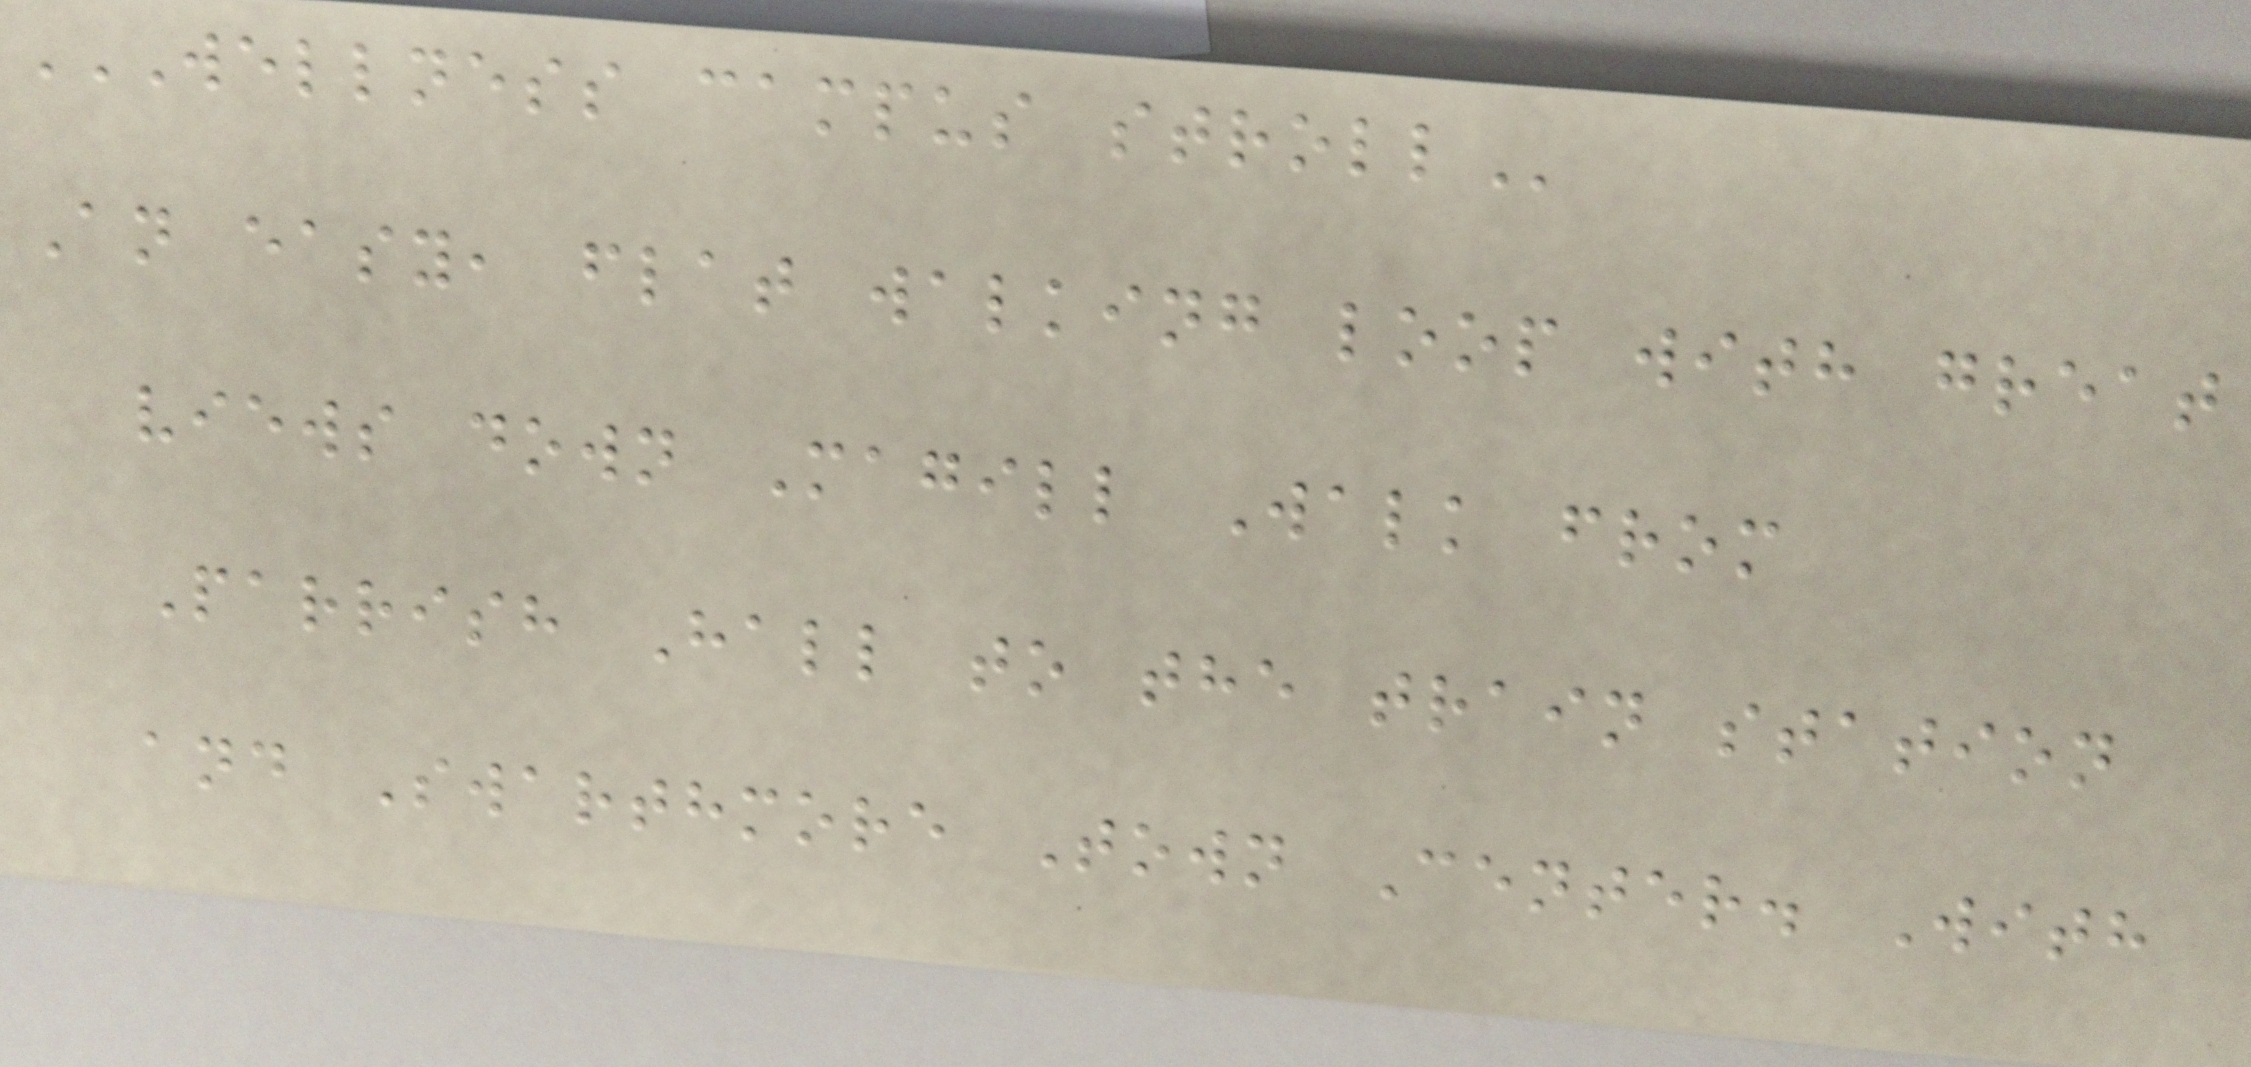WELLNESS CAMPUS STROLL
An easy, flat walking loop with great
views down Magill Walk from
Parrish Hall to the train station
and Swarthmore Town Center. With
